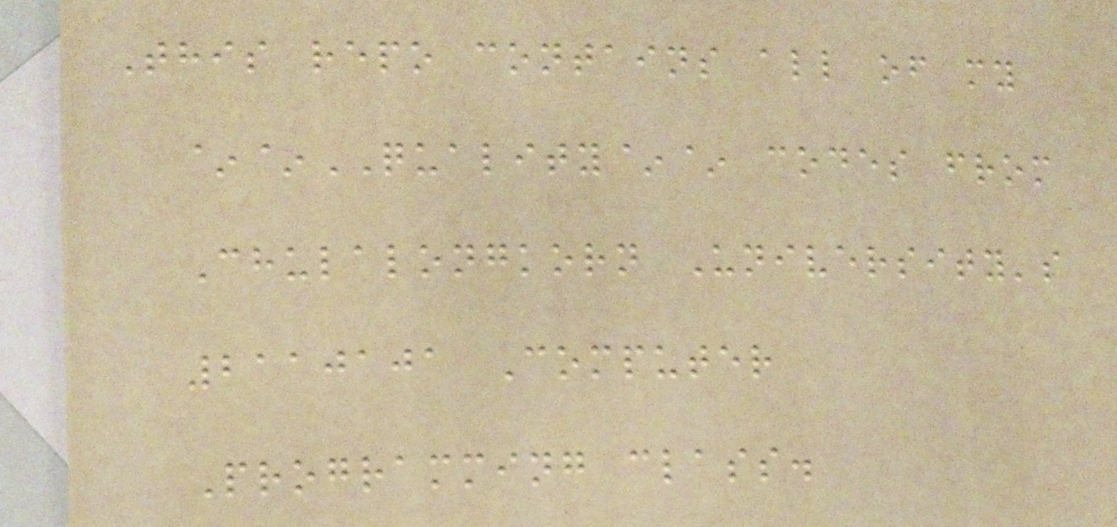This repo contains all of my
~~QUALITY~~ codes from
Chulalongkorn University's
2110101 Computer
Programming class.
